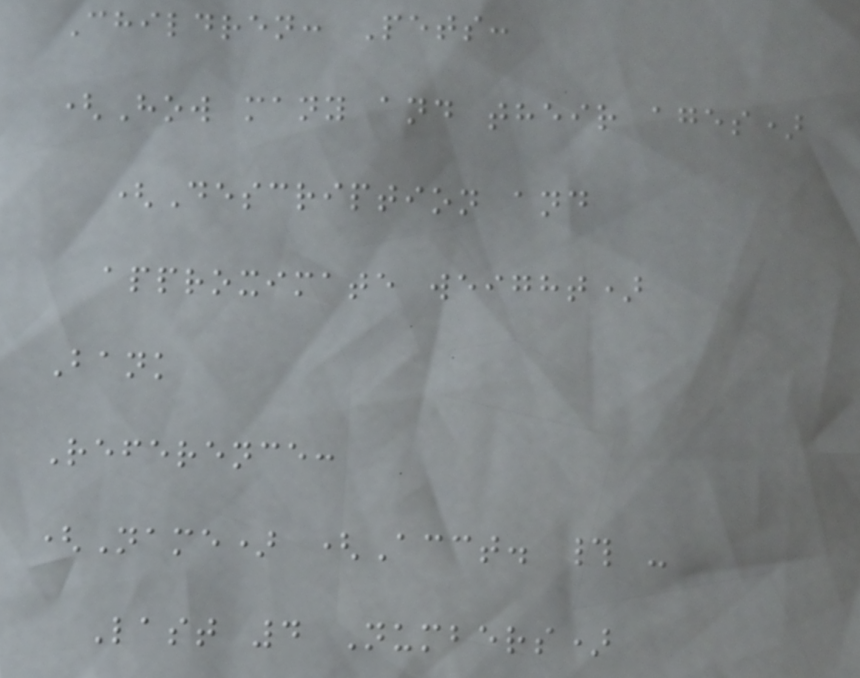Children: Pets:
(How many and their ages)
(Description and
approximate weight)
Bank
Reference:
(Name) (Acct. # -
Last 4 Numbers)
